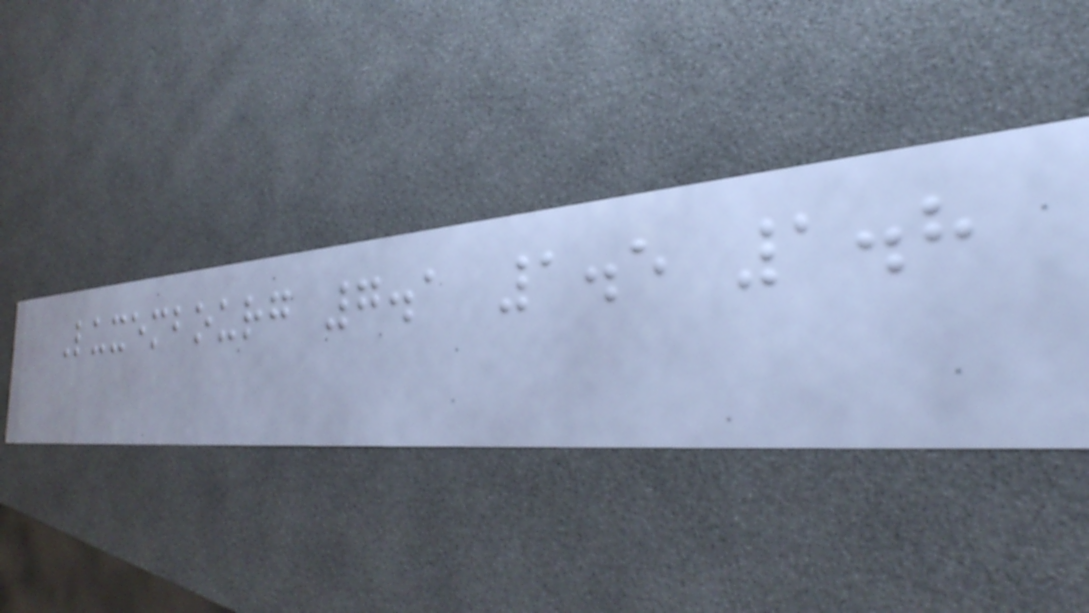Luxembourg 7.1 1.5 1.8
